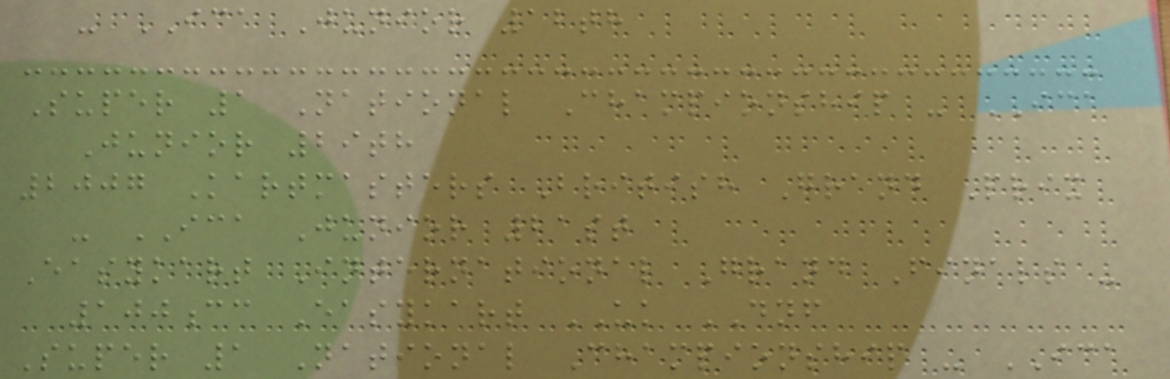- ICA Junior 12th
Super 1 National Championship - ICA
Junior 29th
2007 Kartmasters British Grand Prix
- ICA Junior 21st
Easykart International Grand Finals -
100cc Easykart UK DNF
Super 1 National Championship - ICA
